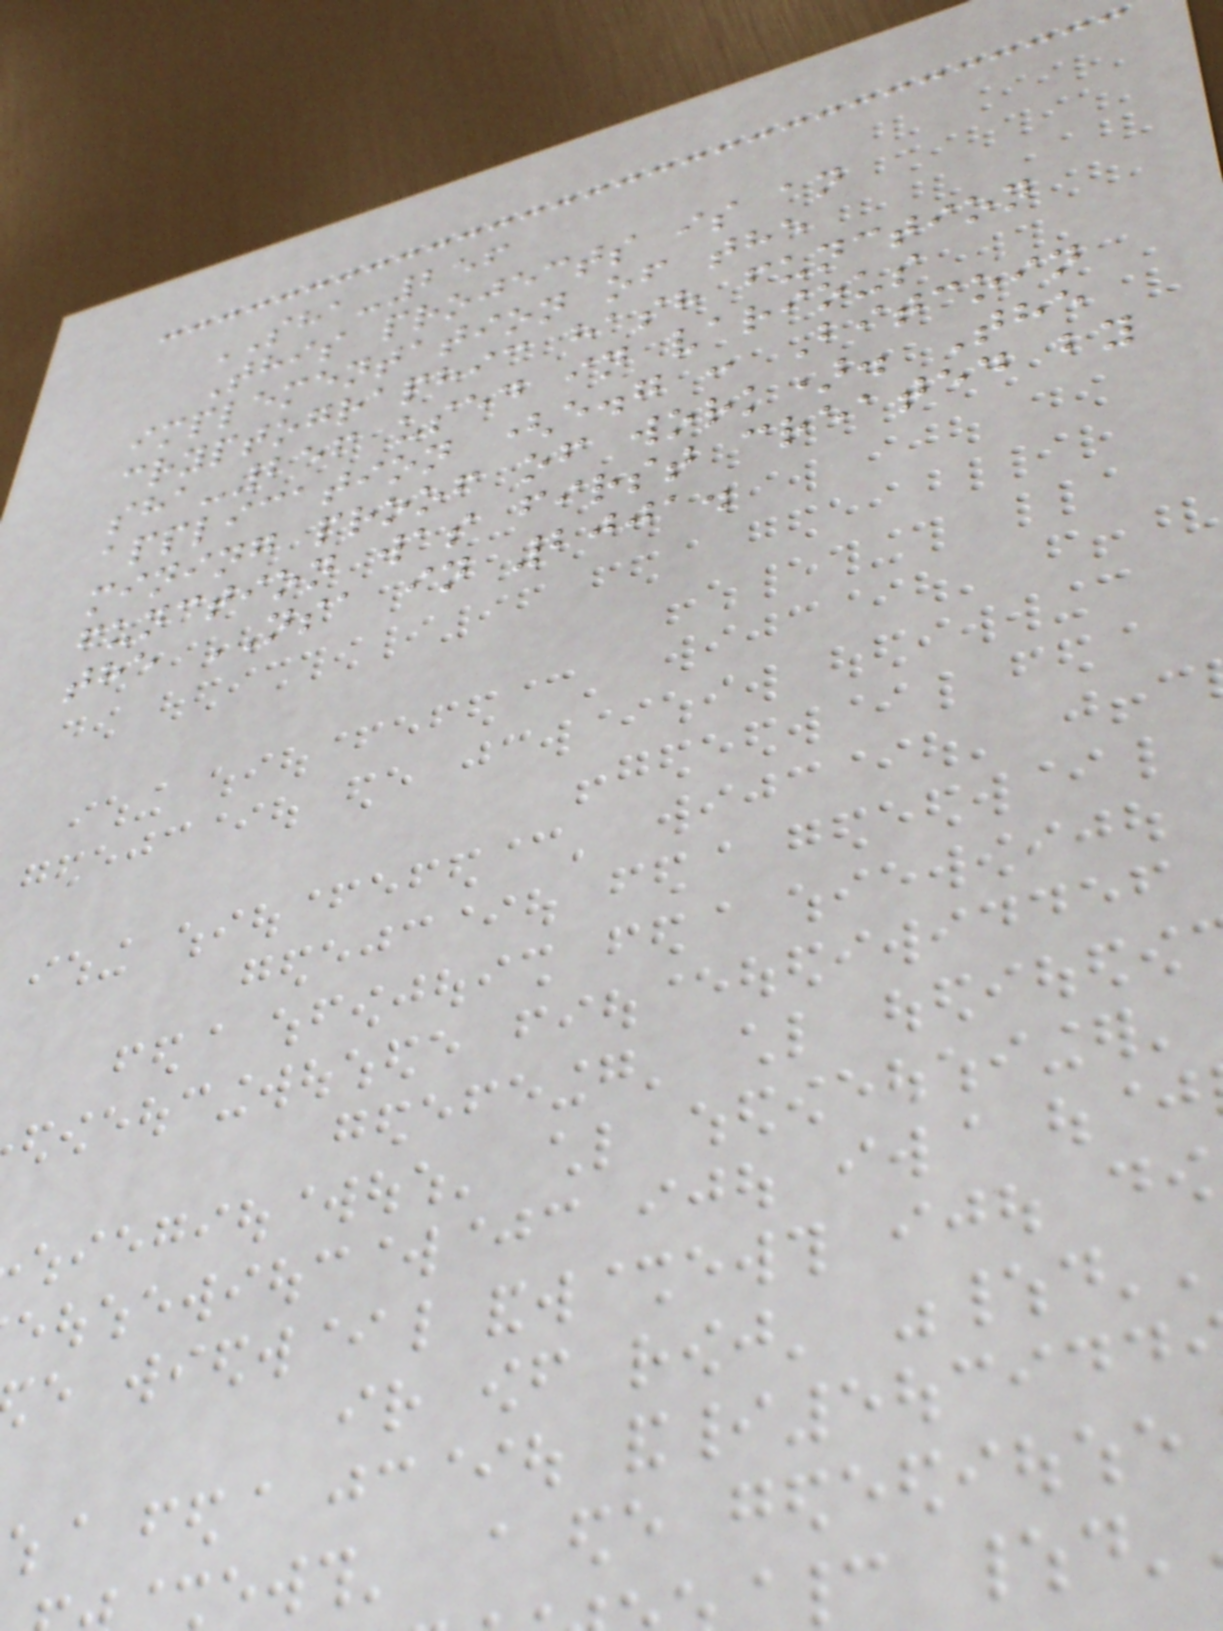SHA-256
This projects is an
implementation of the
cryptographic hash function
sha-256 used in various
application (e.g : Bitcoin
mining proof of work). The
function was first created by
the NSA in 2001.
